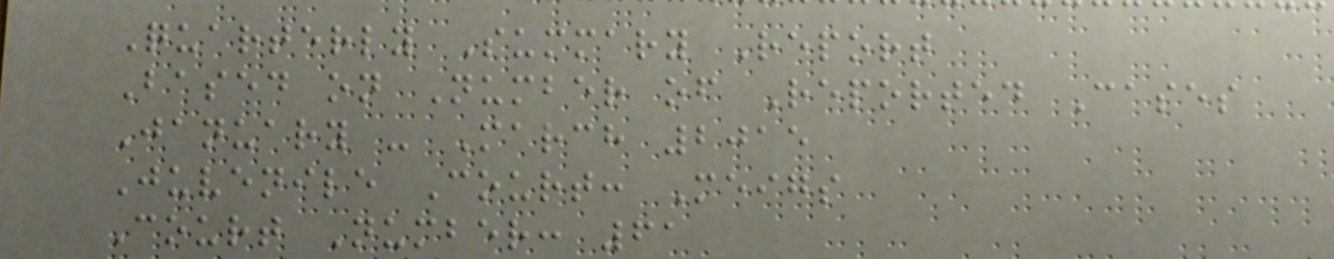Quarterly Summary Report
Based on Number of Reported Cases
January - March 2015
Juvenile Court: Meigs
Court Number: 61
